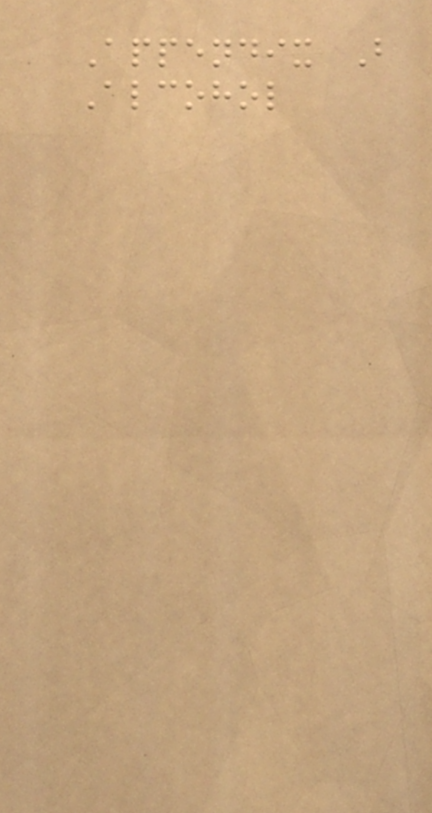Appendix B
Alcohol
